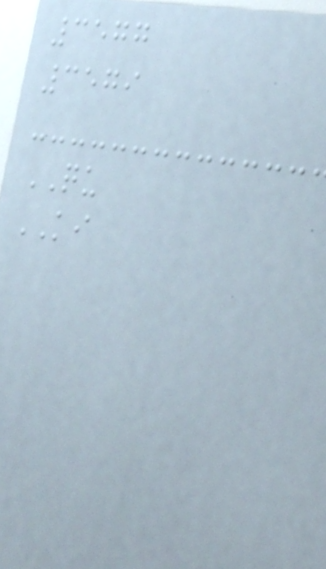3577
3579
QU
KI
